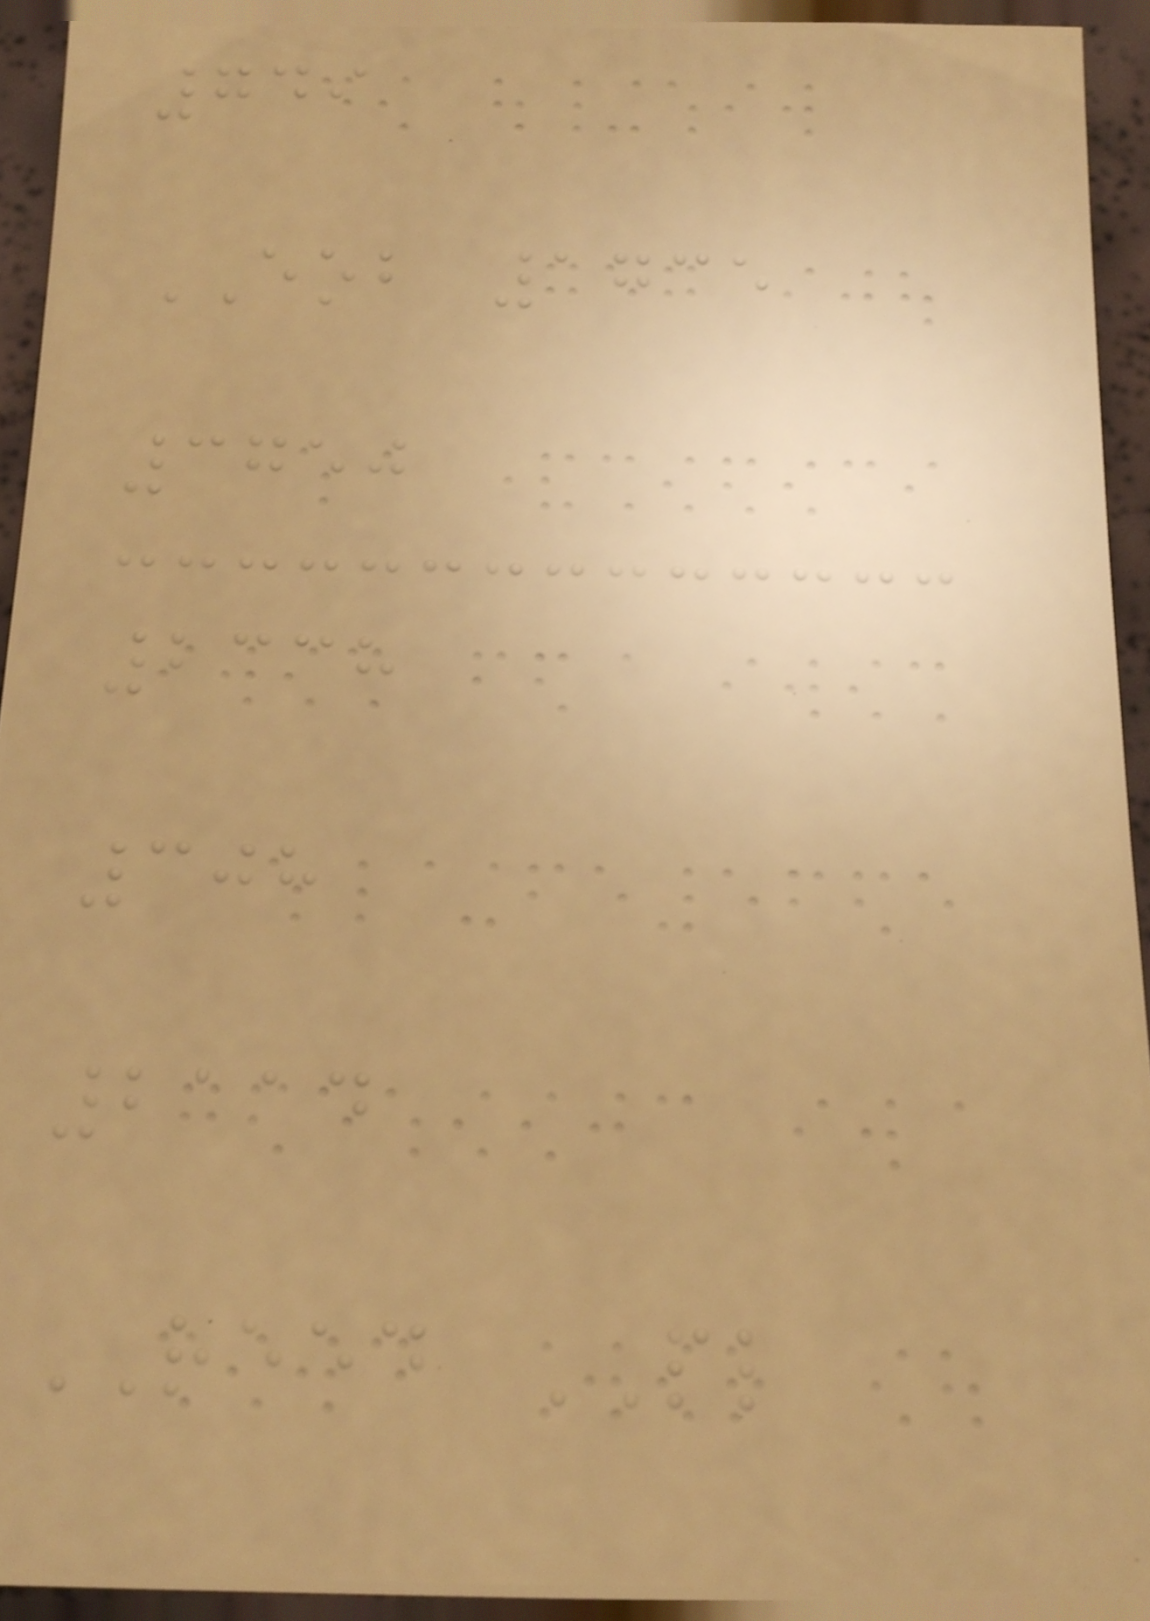749
EOB 1735
3750
2338
308
2114
REED PL
